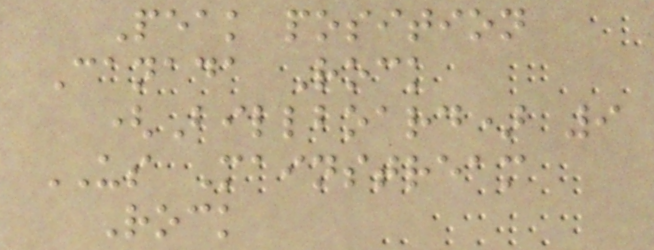Peak position
Canada Rock
(Billboard) 9
US Mainstream
Rock
